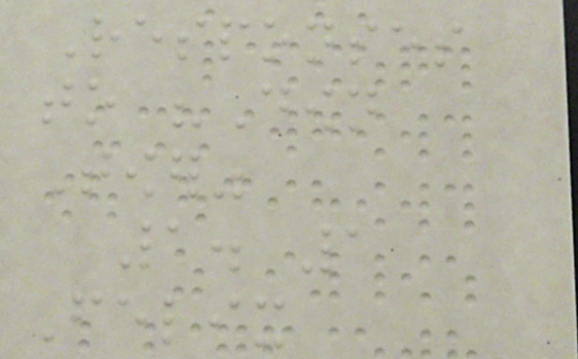Responses
to "Down
Tower"
1. 1
Felix
